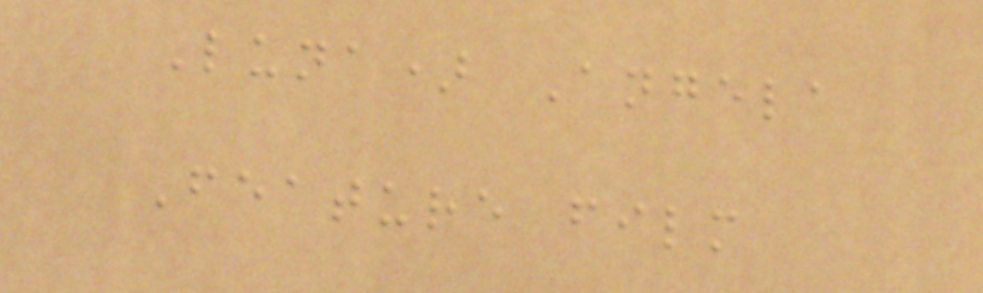Luna) Angela
Feature film
